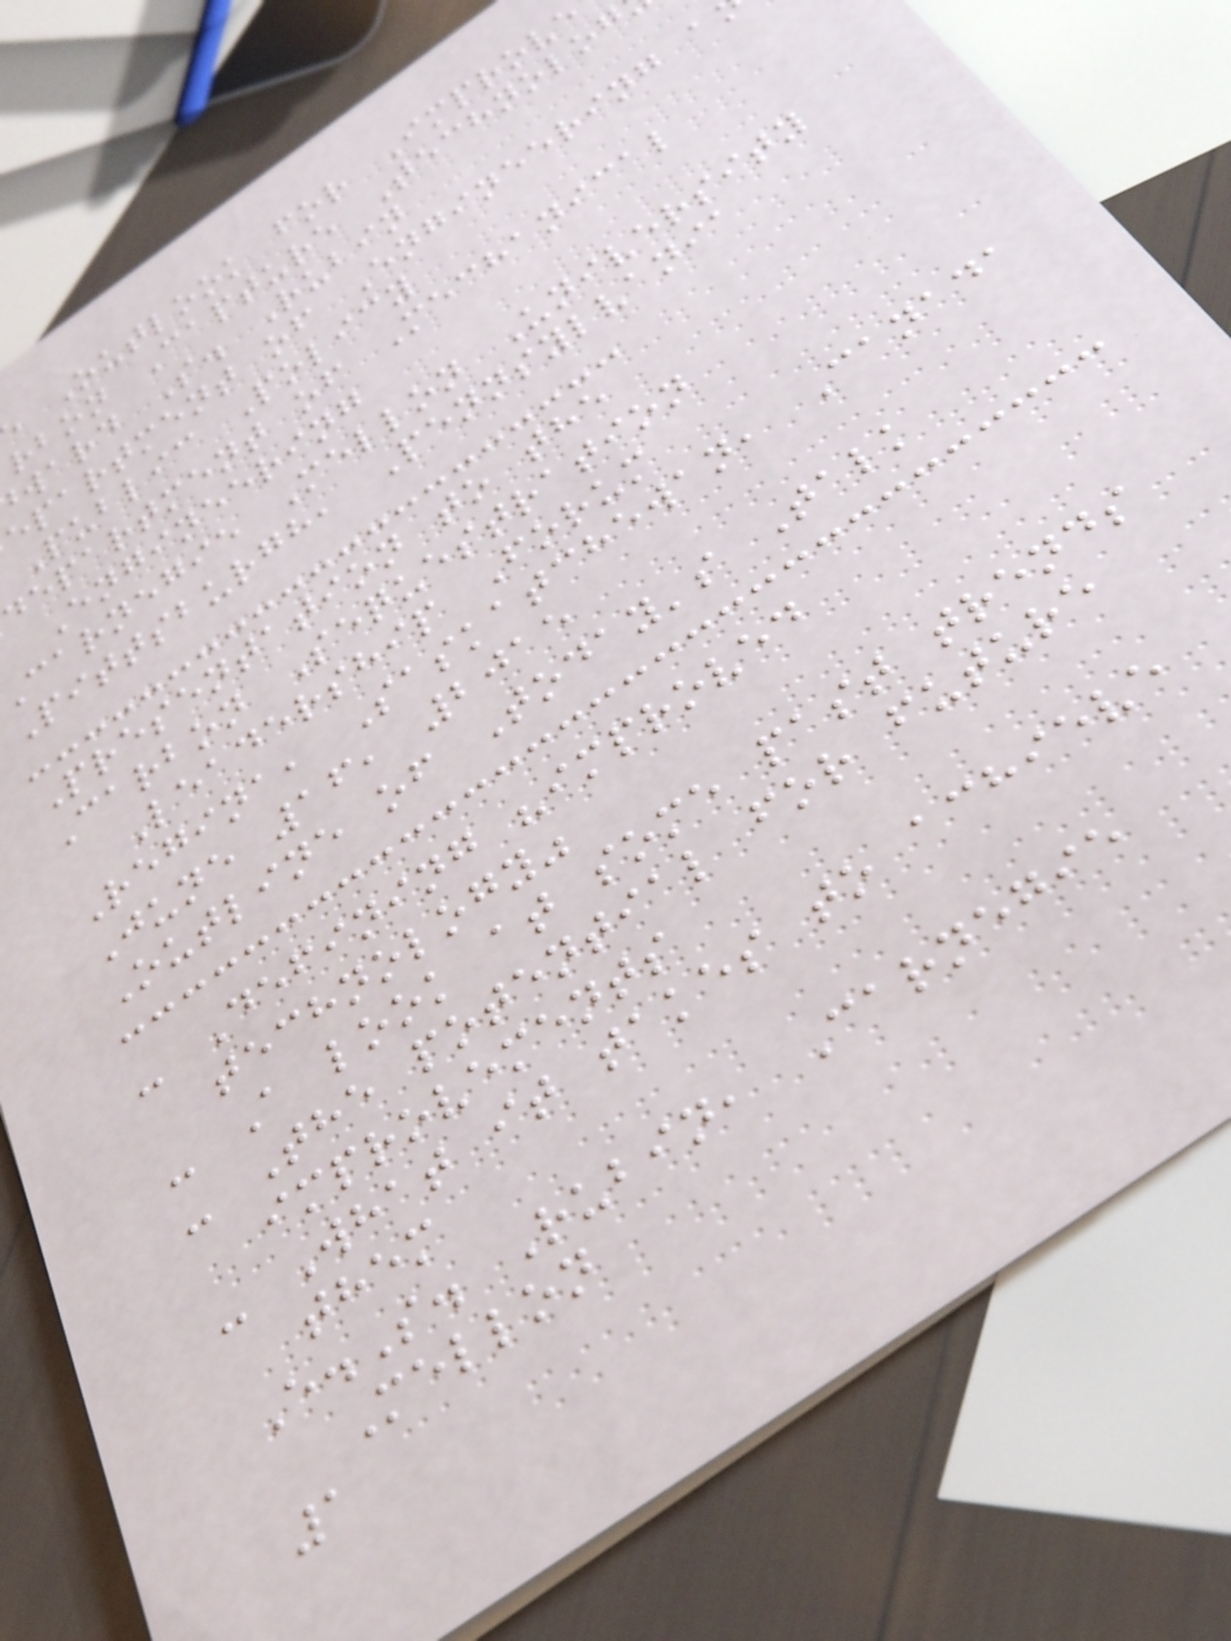Outlook for Improve
rbon Capture Technolog
ward S. Rubin
epartment of Engineering a
Public Policy
department of Mechanical
Engineering
carnegie Mellon University
Pittsburgh, Pennsylvania
Presentation to the
Carbon Sequestration
Leadership Forum
Regina, Saskatchewan, Canada
June 16, 2015
Outline of Today's Talk
- Defining "improved
technology"
- A look at some past trends
- The potential for future
improvements
- What it takes to achieve
them
E.S. Rubin, Carnegie
Mellon
1
